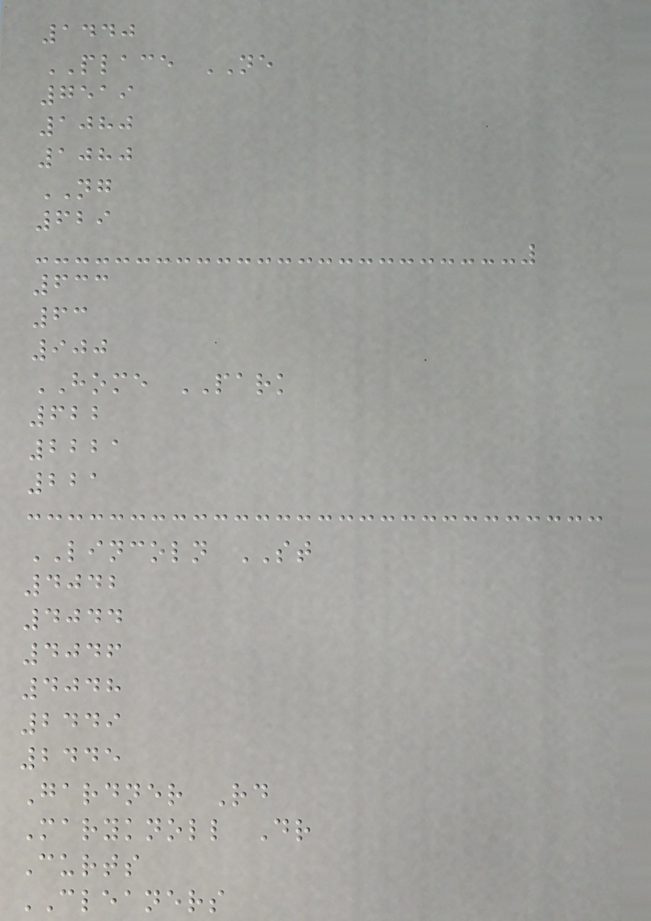1440
PLACE NE
7519
1080
1080
NG
629
633
63
900
HOME PARK
622
2221
221
LINCOLN ST
4042
4044
4046
4048
2449
2445
Gardner Rd
Maryknoll Dr
Curts
CLEANERS
